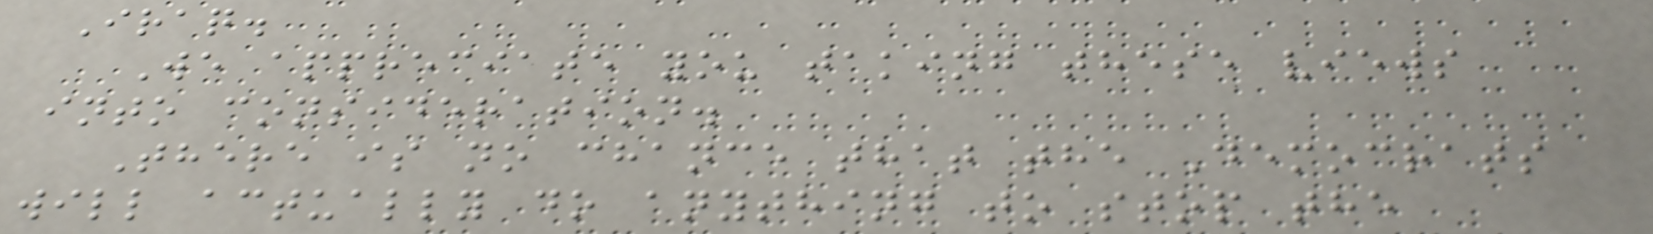Iraq.
We appreciate you taking these views
into consideration.
There is no chance that the Democrats
will actually do anything to stop the
